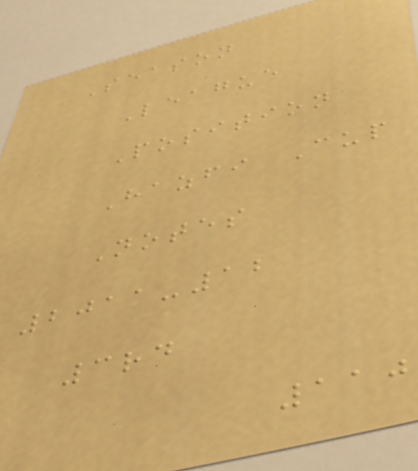Season
League
Position
Hazfi Cup
Notes
2011-12
3rd
110
